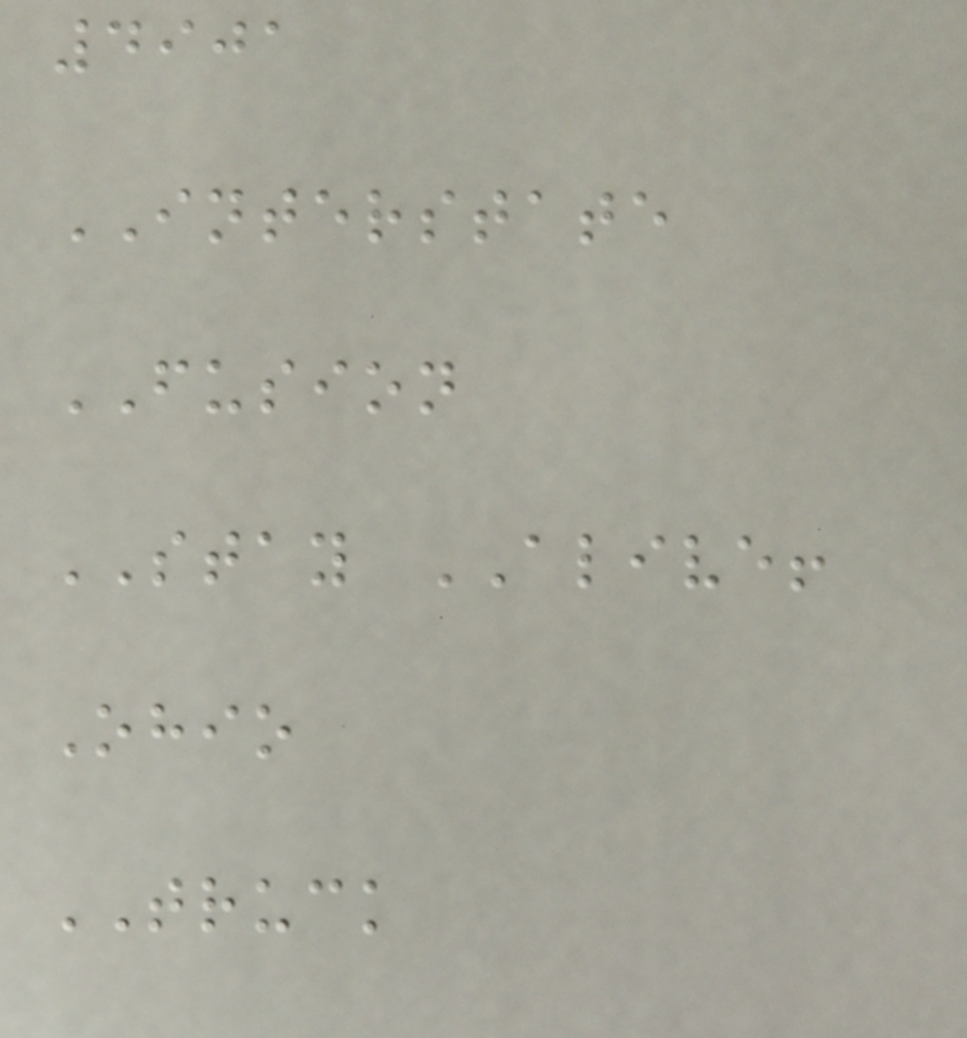4901
INTERSTATE
FUSION
STAY ALIVE!
Ohio
TRUCK
